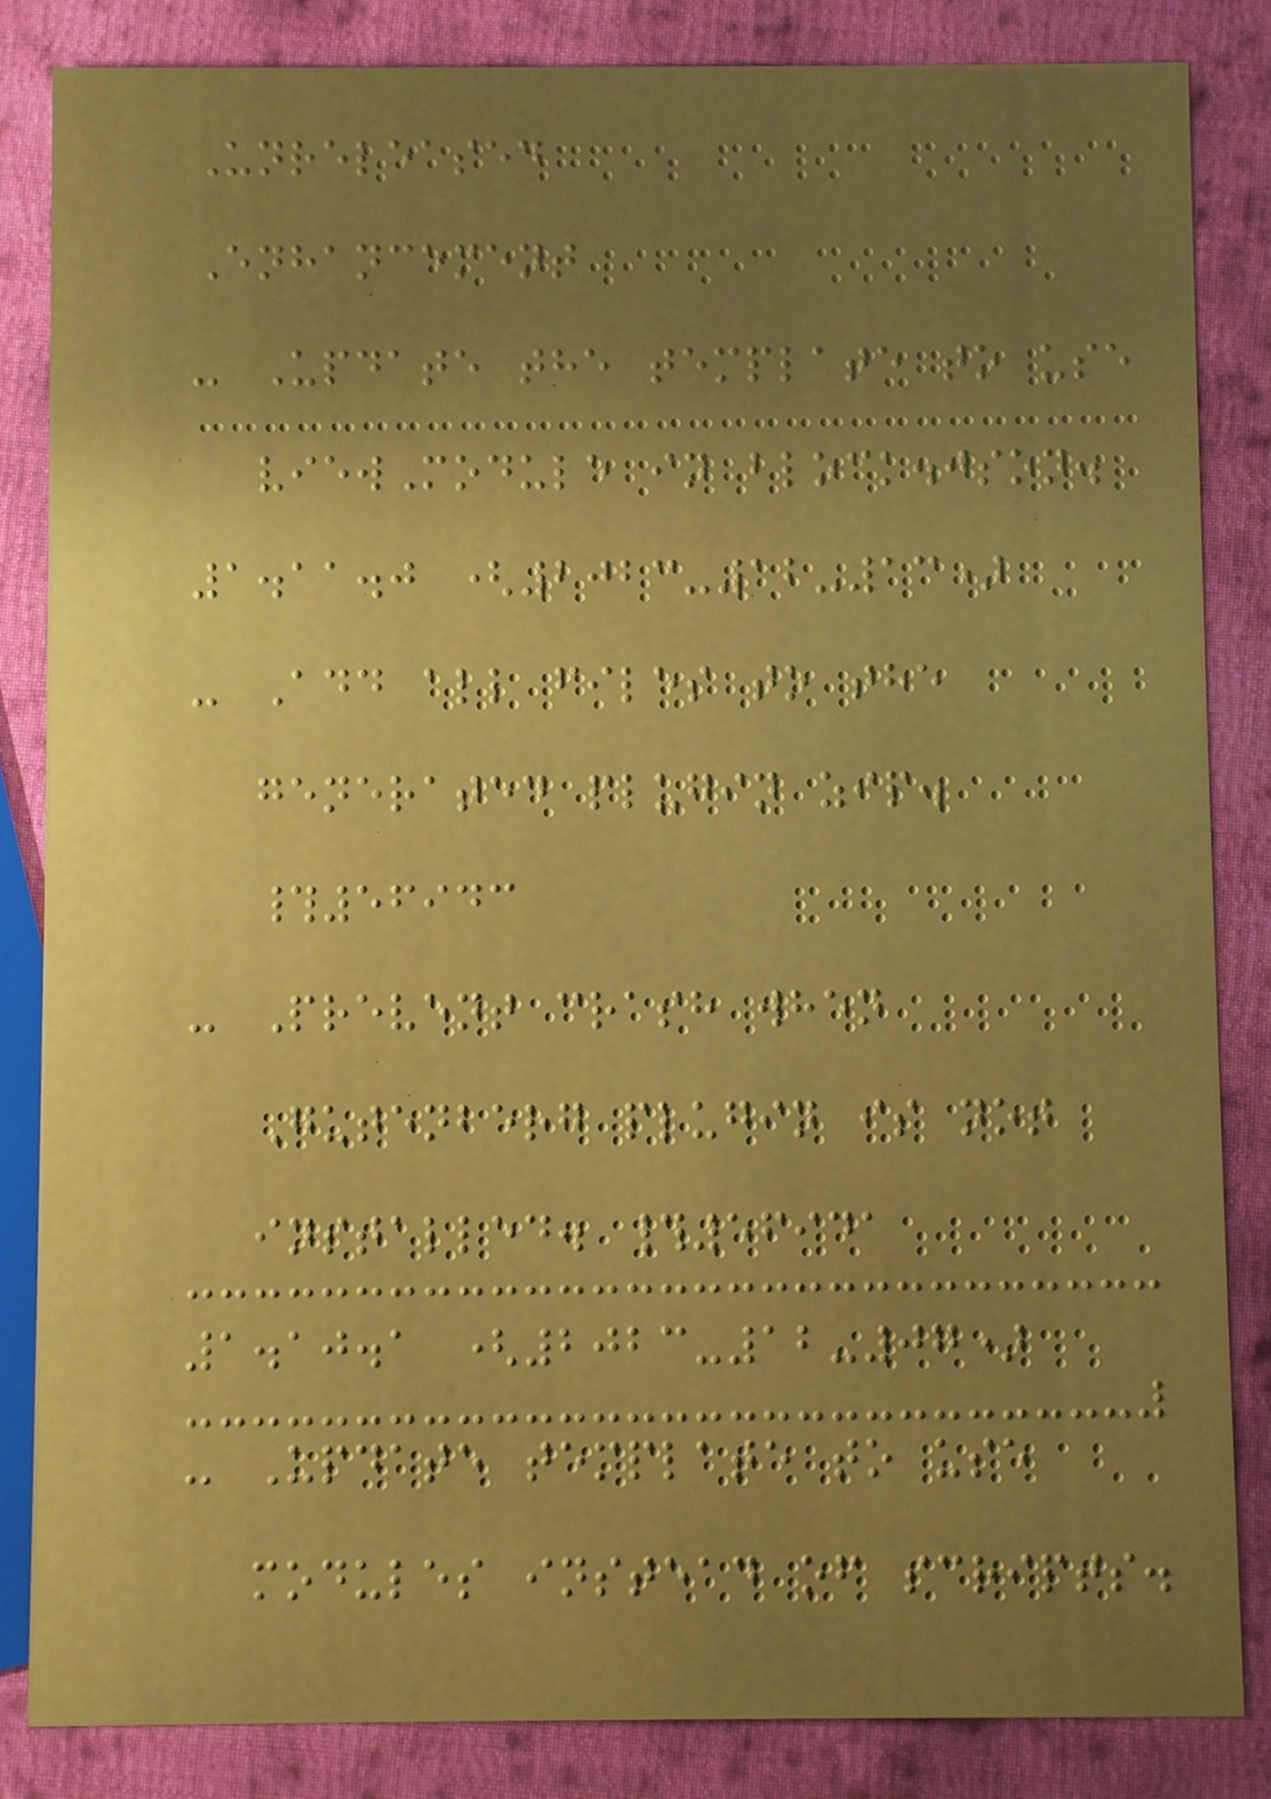Unreleased
Enhancement
- Update the template to use
viewModule in block.json.
1.11.0 (2023-12-13)
- Add all files to the
generated plugin zip.
#56943
- Prevent crash when
Gutenberg plugin is not
installed. #56941
1.10.1 (2023-12-07)
- Update template to use
modules instead of scripts.
